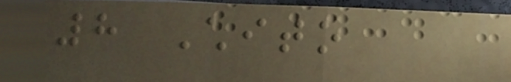8 Chito
